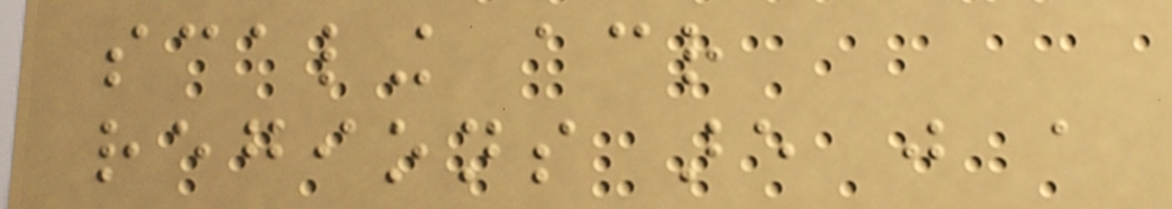scaling across
regions are just a
